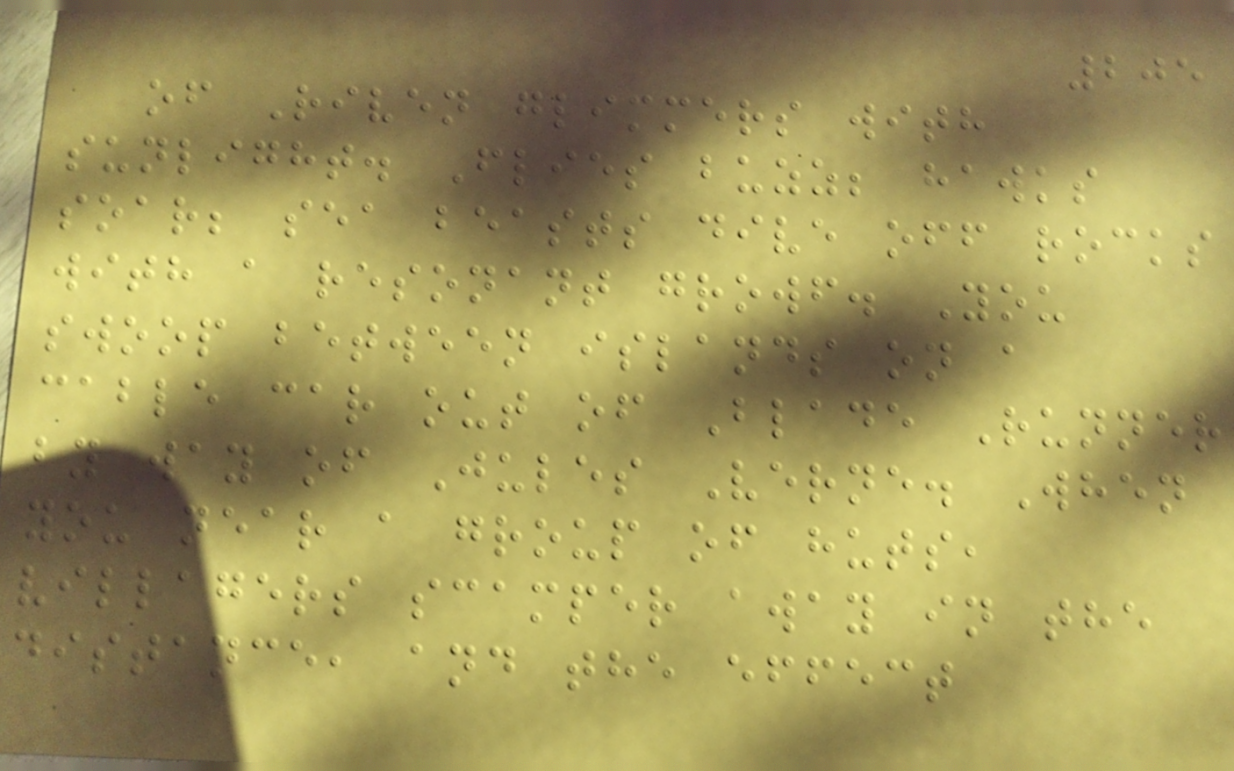205
of Riven glimmers with
sunlight. Flies buzz; hawks
soar; sea beasts dive off rocks
with a resonant growf. You
swoop between islands on a
cable car out of Blade Runner
by way of Jules Verne. When
you near a group of huts,
villagers scamper away in the
distance, and the effect
